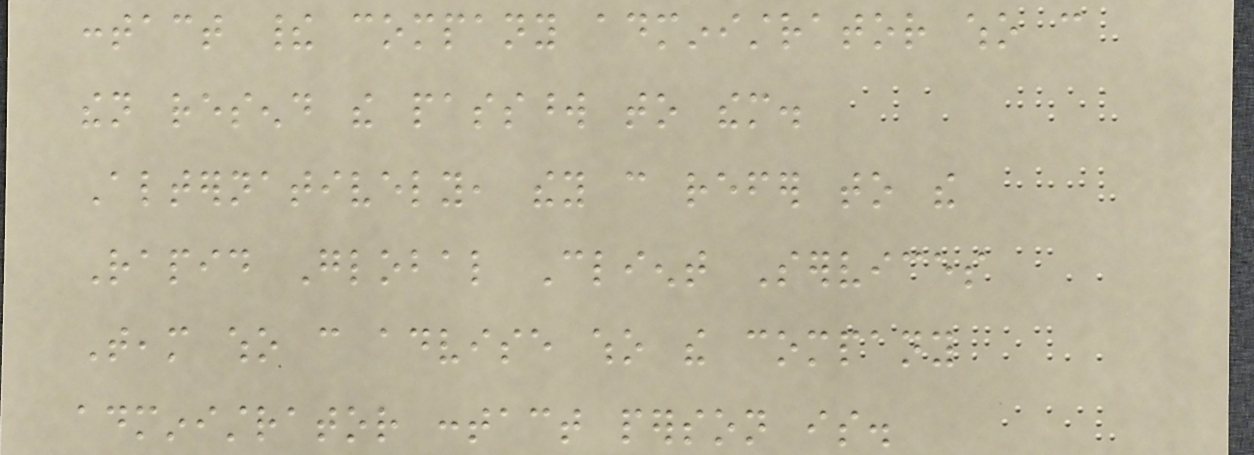contact their company administrator who can
then resend the password to them.
Alternatively, they can refer to the
Rapid Global Client Services
Team who can advise who the company
administrator contact person is.
